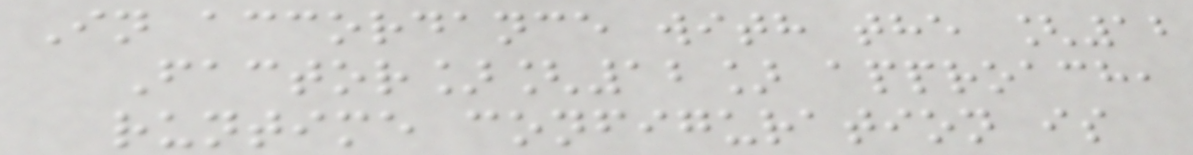In accordance with the [12
Factor][12] approach,
runtime configuration is
